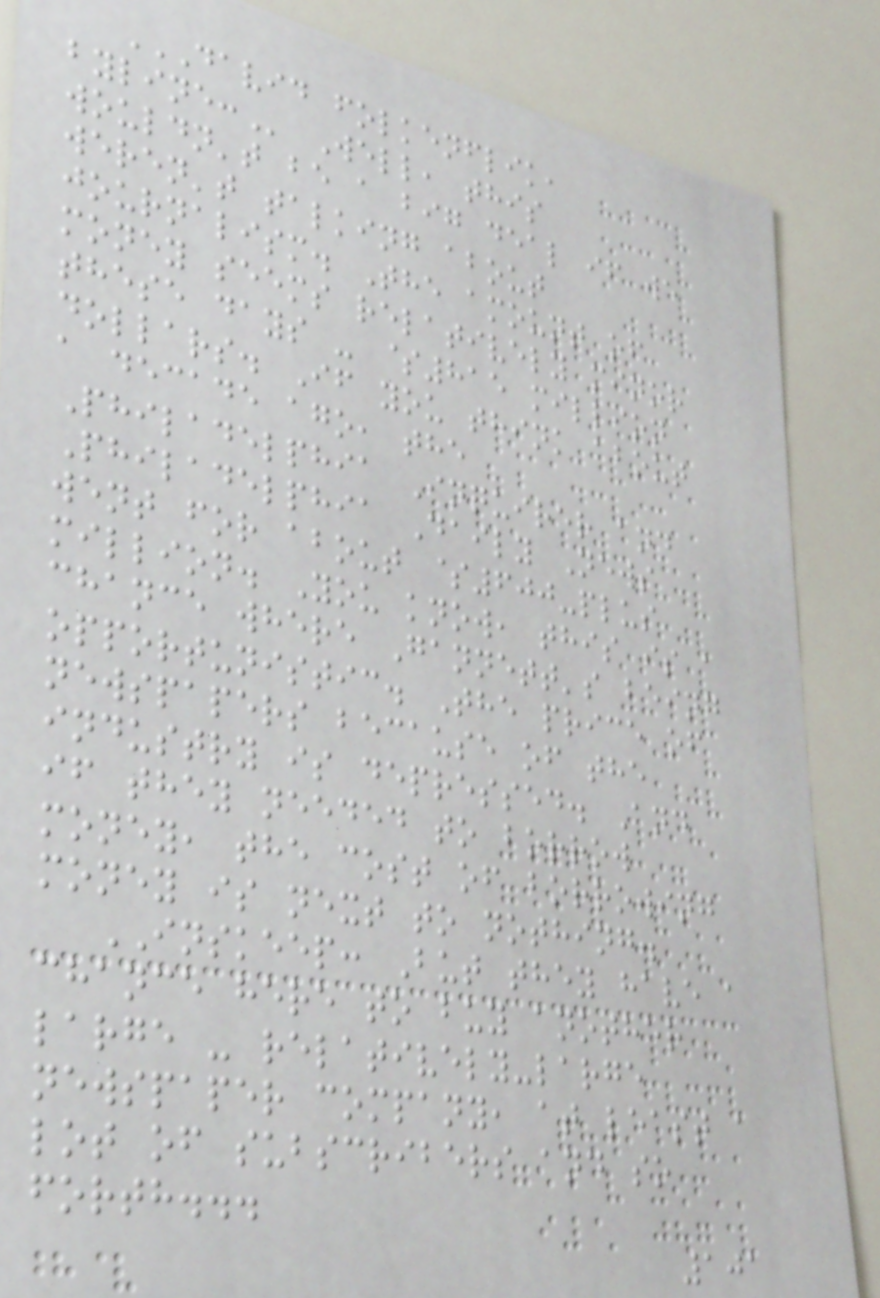DAVID FOLKENFLIK,
BYLINE: Well, this
wouldn't be a big deal if we
weren't talking about
journalism. The amount of
money seems relatively minor
these days - $815 million
dollars. If you think about
a decade ago, the
Philadelphia Inquirer and
Philadelphia Daily News
went for about $600-plus
million. You know, this is a
chance where Gannett's being
opportunistic. The price of
newspapers because of the
industry is depressed. And
if they needed to borrow
money, the cost of borrowing
money is next to nothing.
INSKEEP: But they have a
chance here to buy another
large - relatively-large
newspaper company, at least a
lot of subscribers and so
forth...
101
